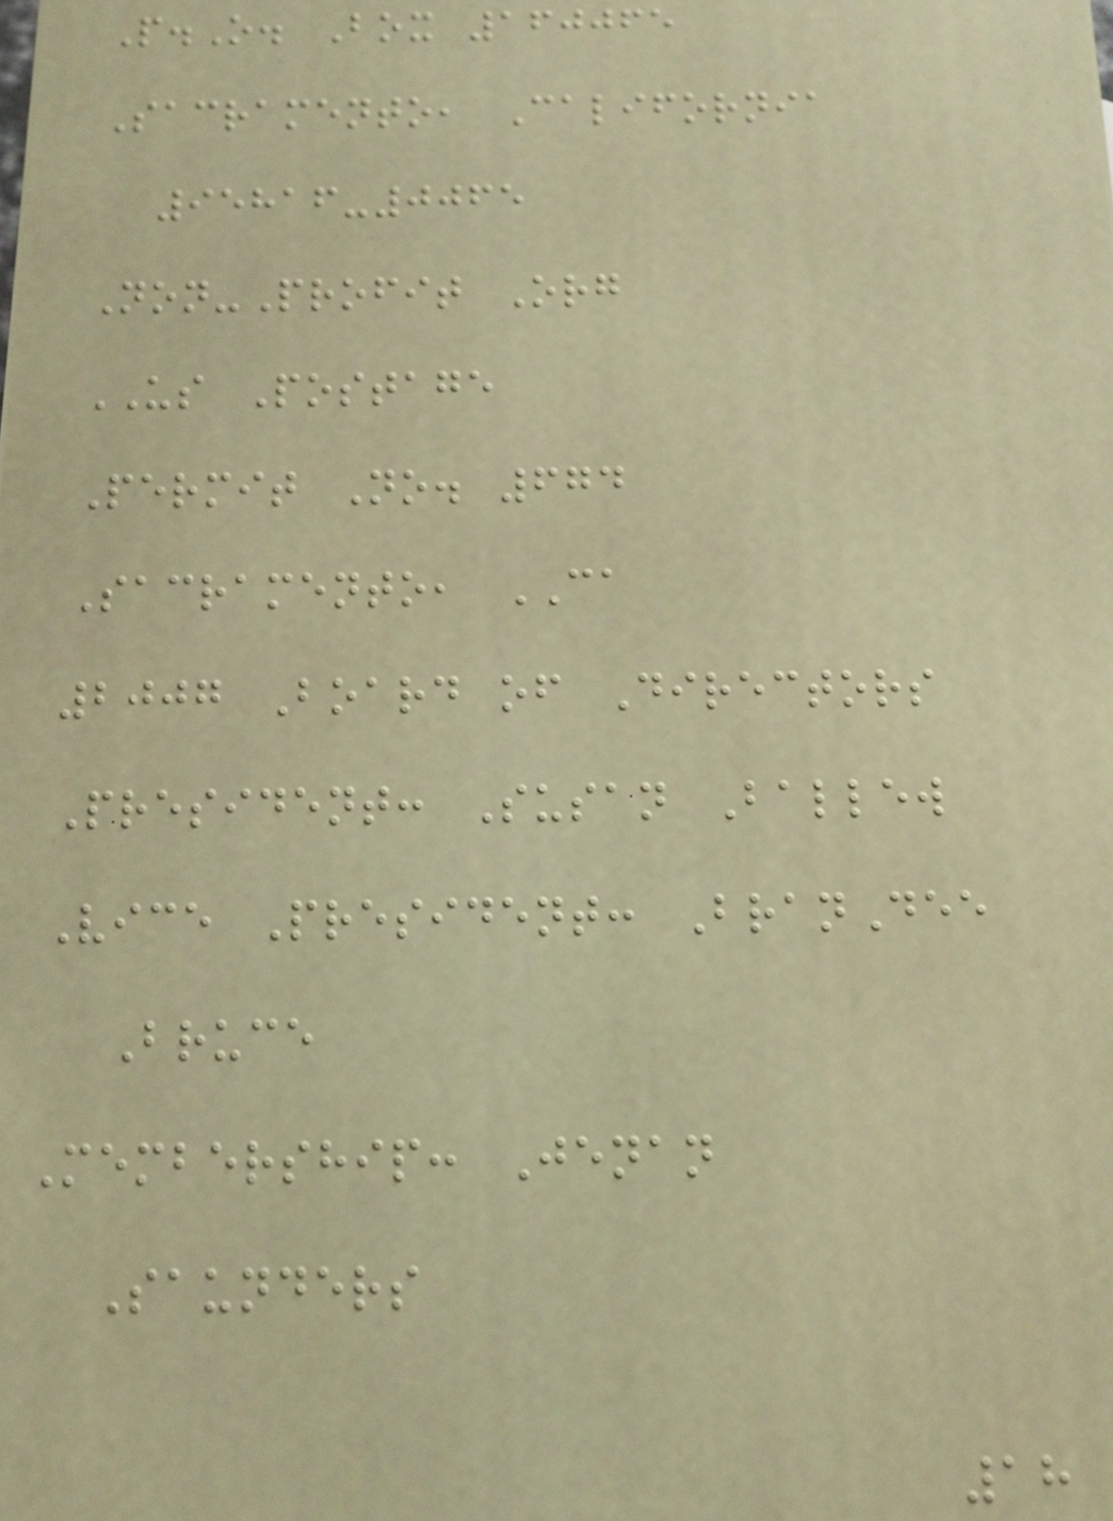P.O. Box 160065
Sacramento, California
95816-0065
Non-Profit Org
US Postage
Permit No. 674
Sacramento, CA
2007 Board of Directors
President: Susan Ballew
Vice President: BranDee
Bruce
Membership: Jenan
Saunders
18
